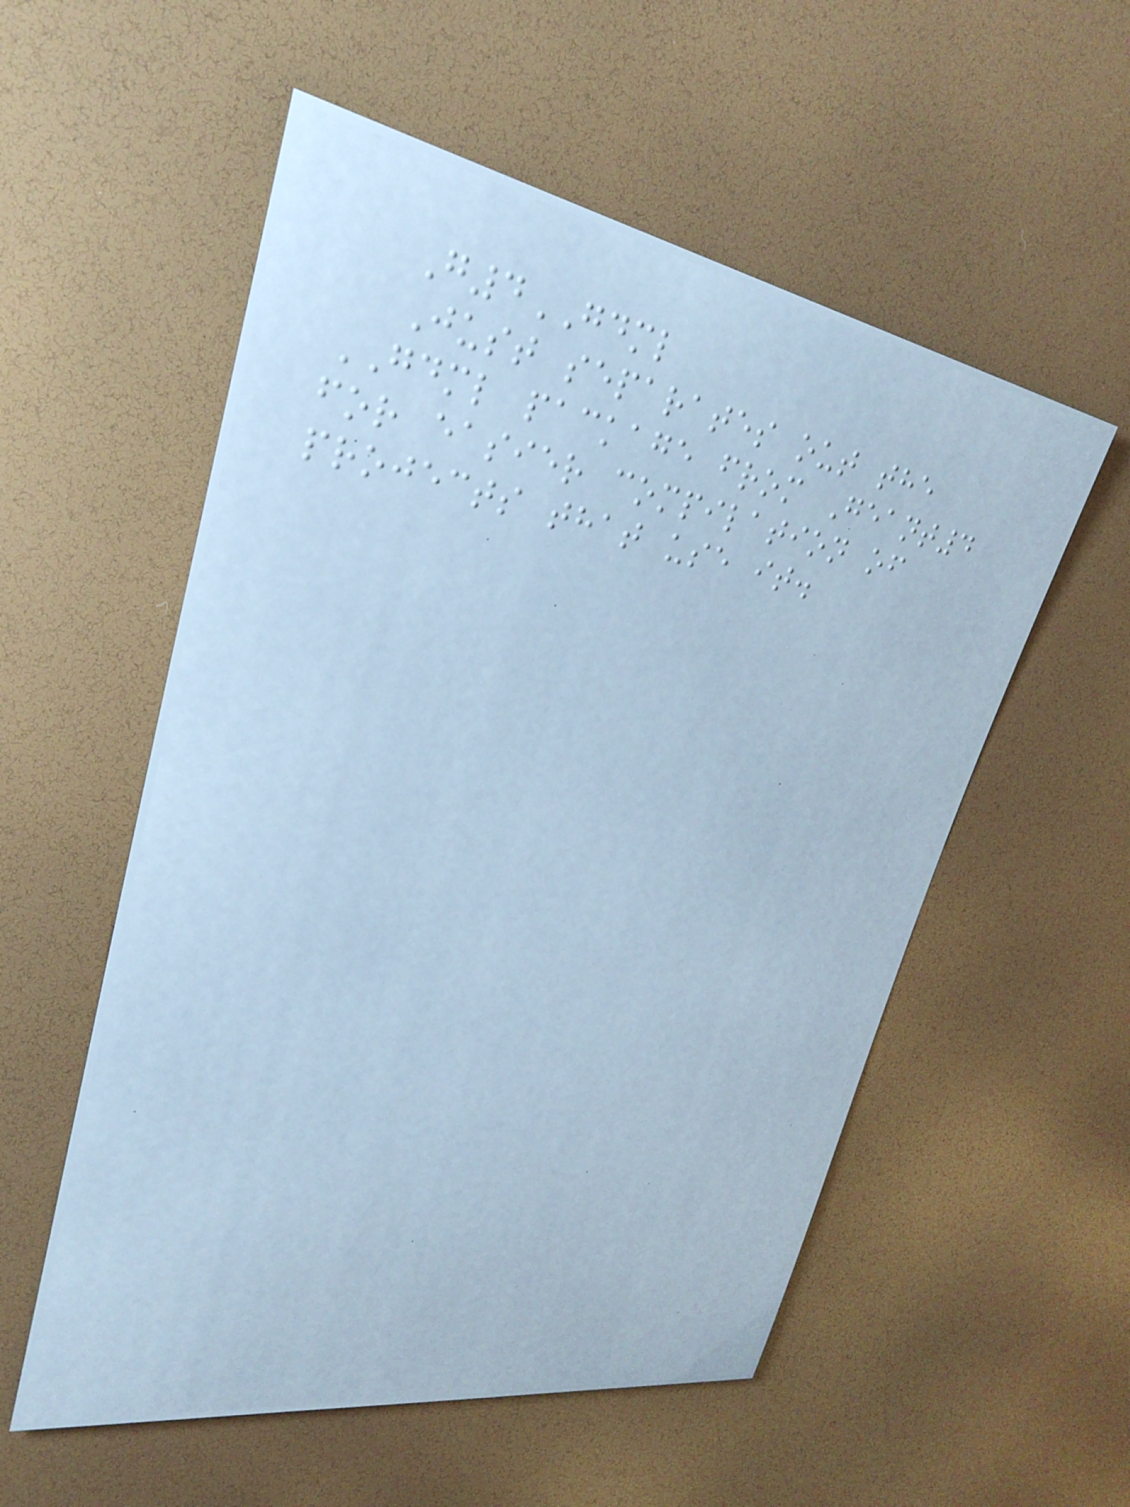G4GDML
Just separates out the
GDML package from Geant4
for easier compilation of
projects that use it.
